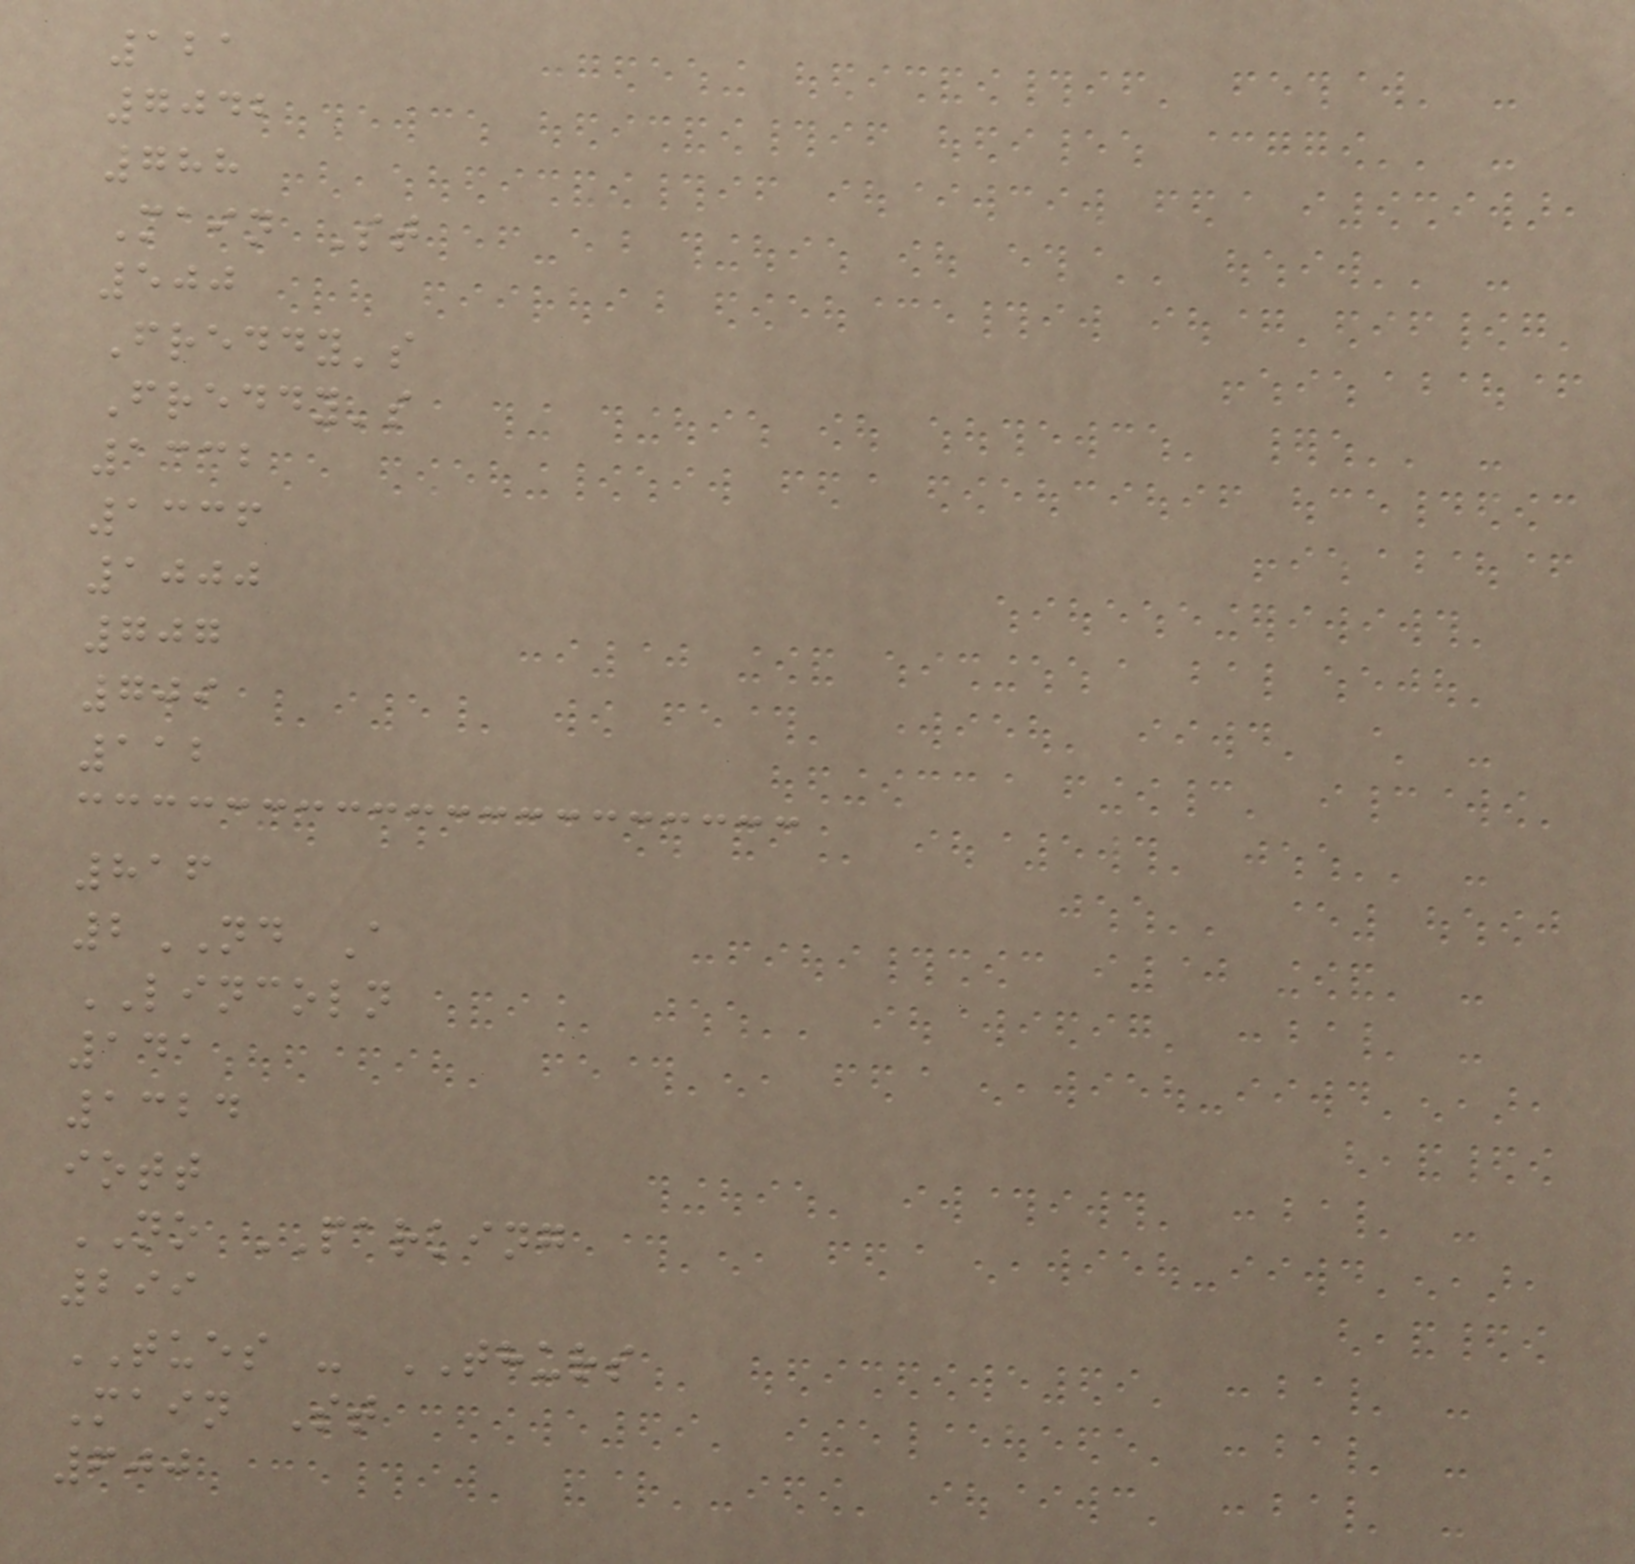121
7042
788
Main St
500
Freddy's
Freddy's
1332
1336
1000
707
709
112
816
2ND A
LINCOLN
141
1324
iott
NO PARKING
299
TUES - THURS
Main St
600
